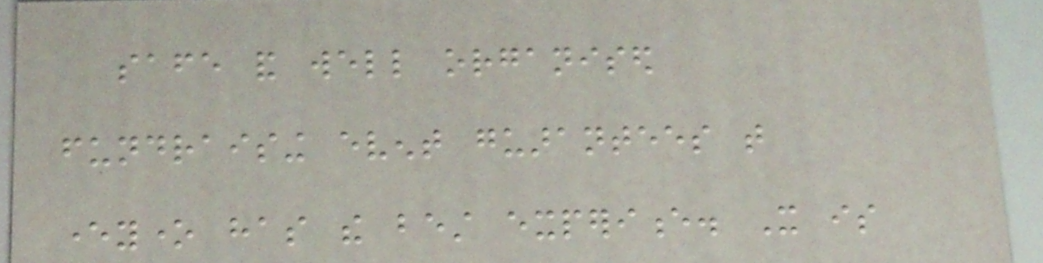safe and well organised
fundraising event guarantees that
everyone has the best experience. It is
